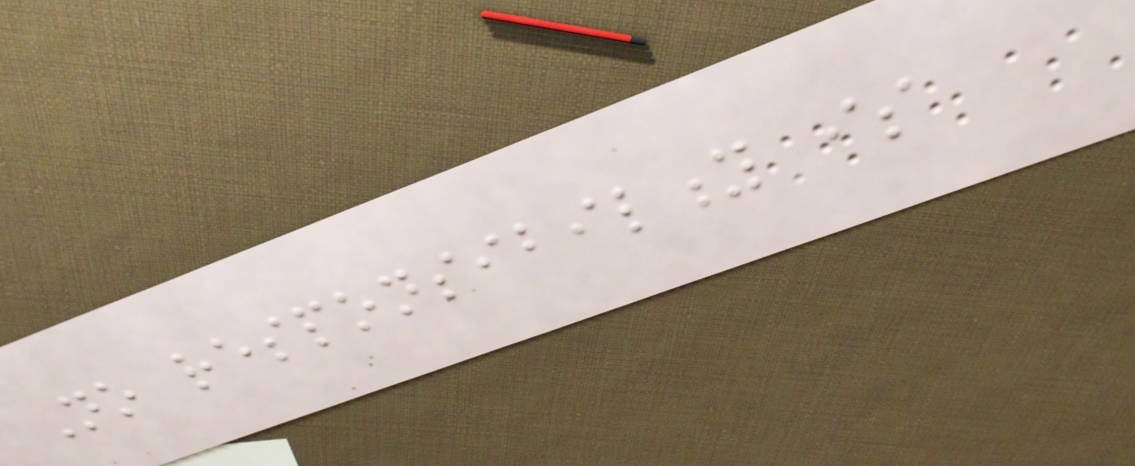No responsibility is
